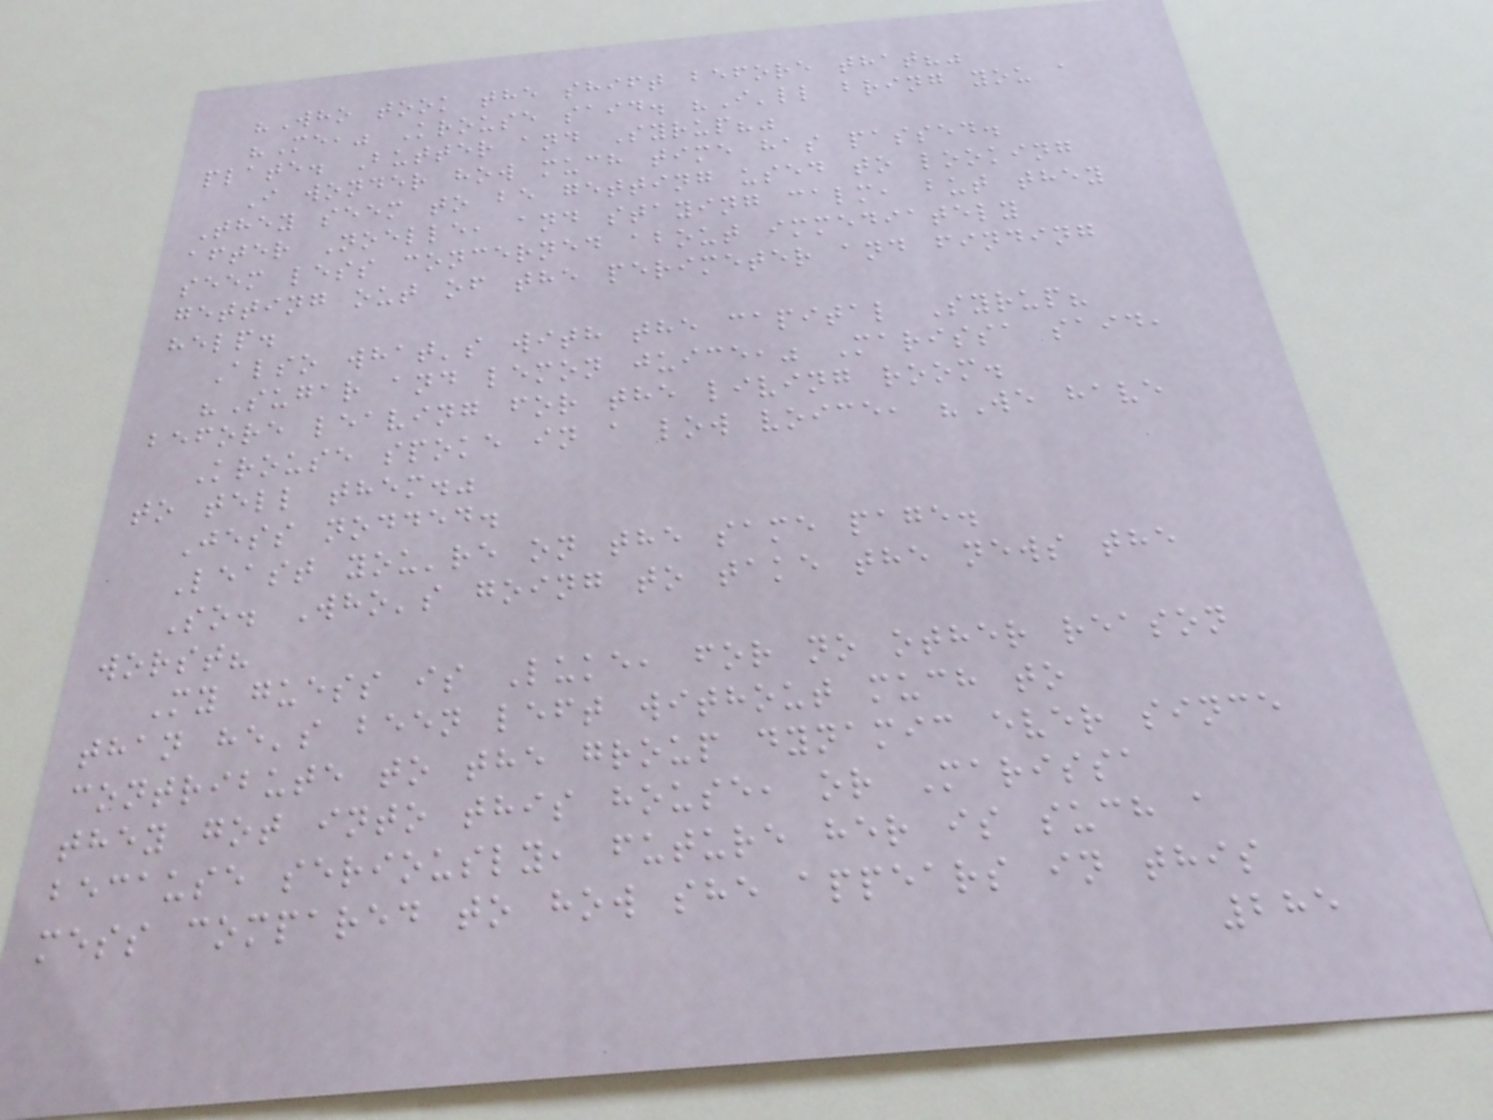"Who took the shift before that?"
"Me," Krouse said. "I'll bring you a
plate. Butter and Syrup?"
I wonder how much time has passed.
They seem to be getting used to looking
after Noelle, and staying calm, but they
seem less concerned about immediately
getting out of the perimeter and finding
help.
Also what's with the capital Syrup?
"Sugar and lemon juice," Marissa said,
before leaving for the living room.
Krouse spoke in a low voice, "We have
to tell them."
Jess nodded.
Least you're on the same page.
So. Who's going to take the news the
worst?
My guess is Luke, for no other reason
than he's been left without much to
contribute to the group dynamic ever since
they got into this house, or Marissa
because seriously, future her is such a
mess compared to how she appears in this
285
